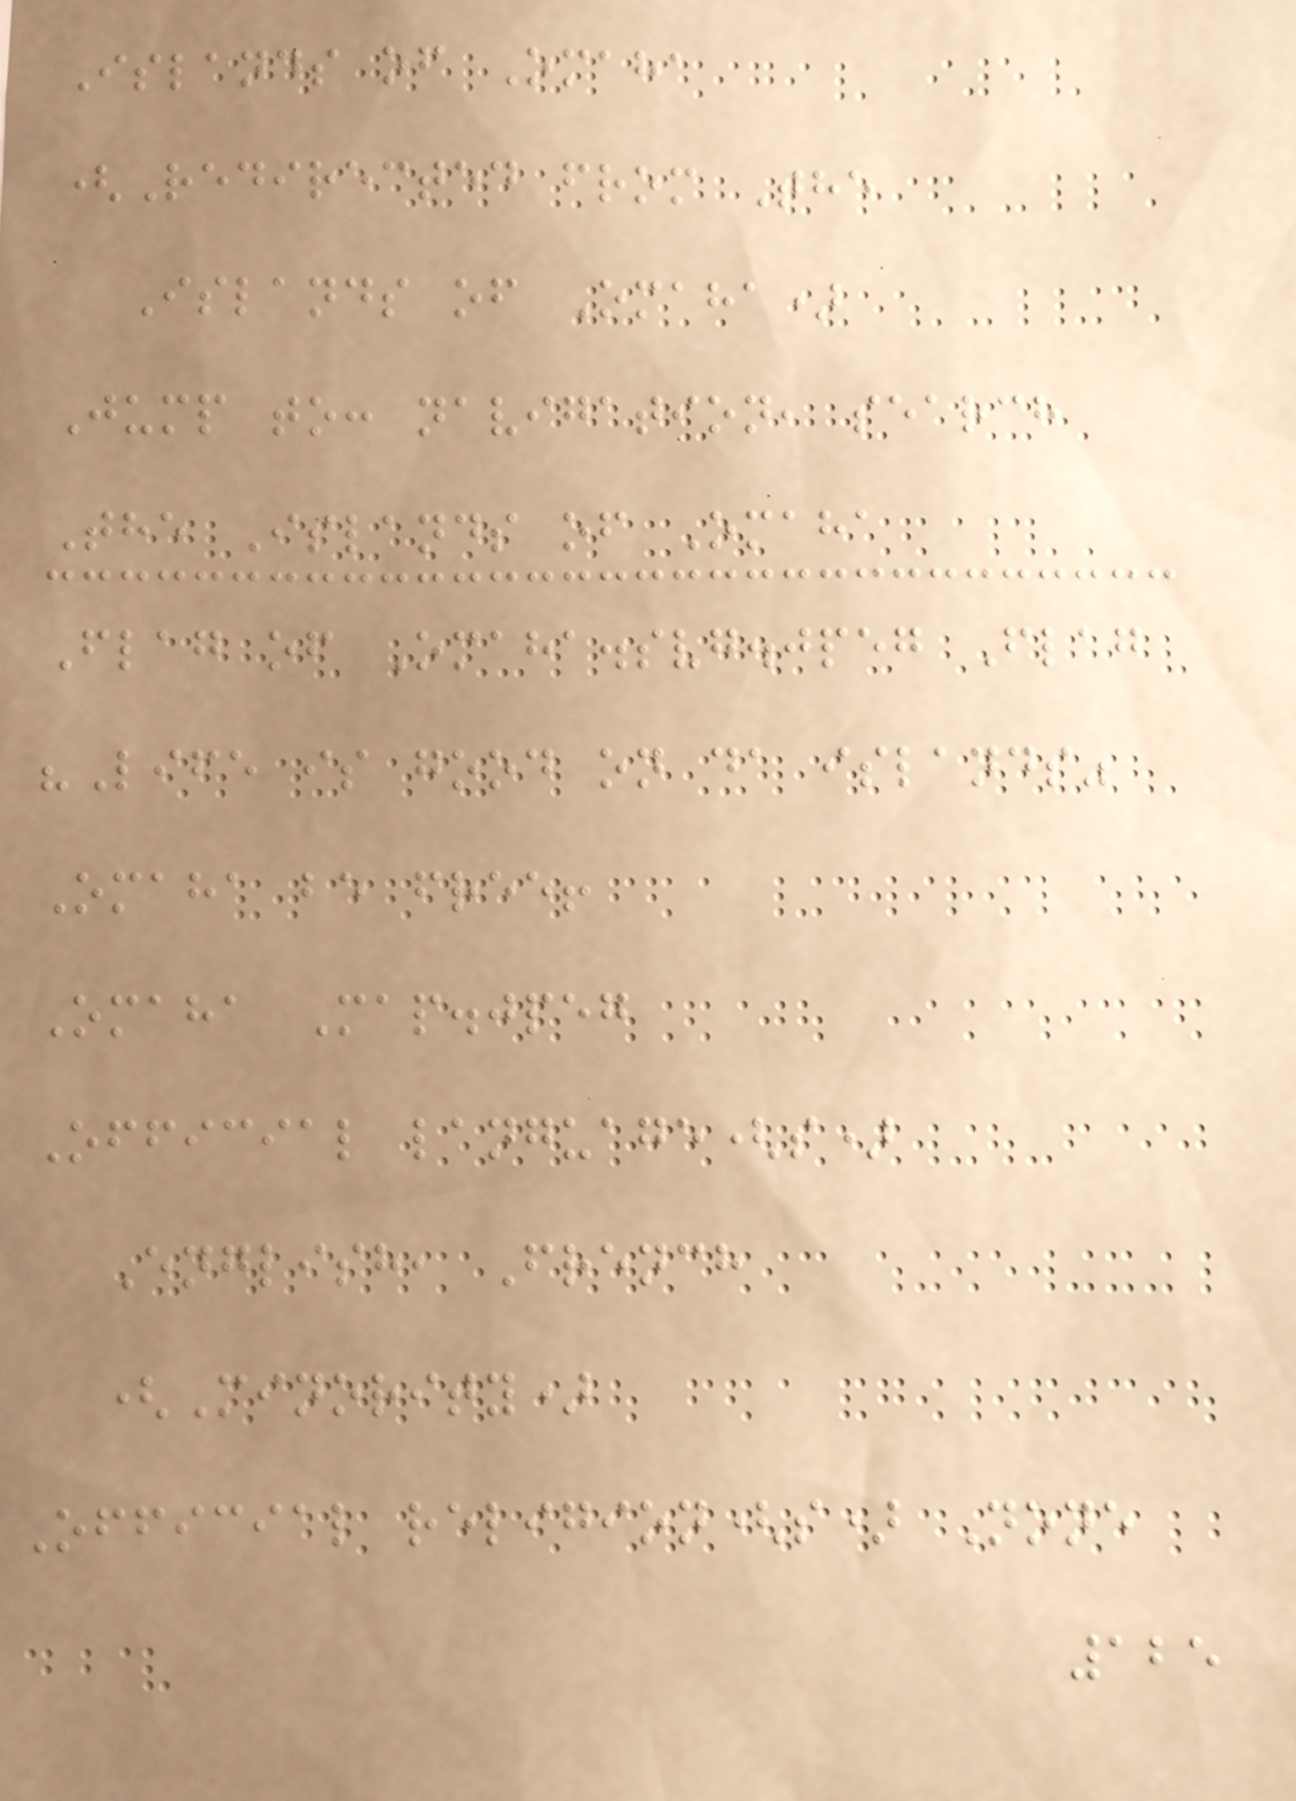Islands of Omaha
(Redirected from The
Islands of Omaha)
Jump to: navigation, search
The Islands of Omaha
Flag of Omaha.svg.jpeg Flag
"Life is good on da islands"
Omaha be free!
Omaha Map.jpeg
Official language(s)
English, French
(Minority)
Official religion(s) None
125
